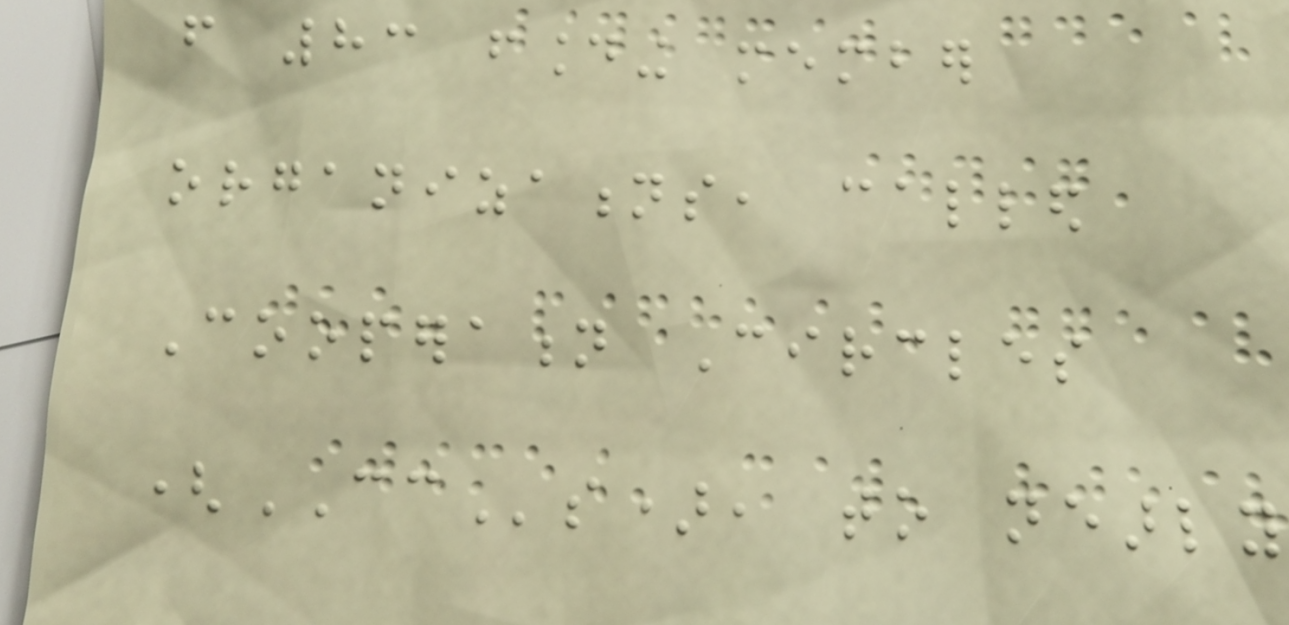from 83 founding member
organizations, called
Cooperation Circles
(CCs), to nearly
